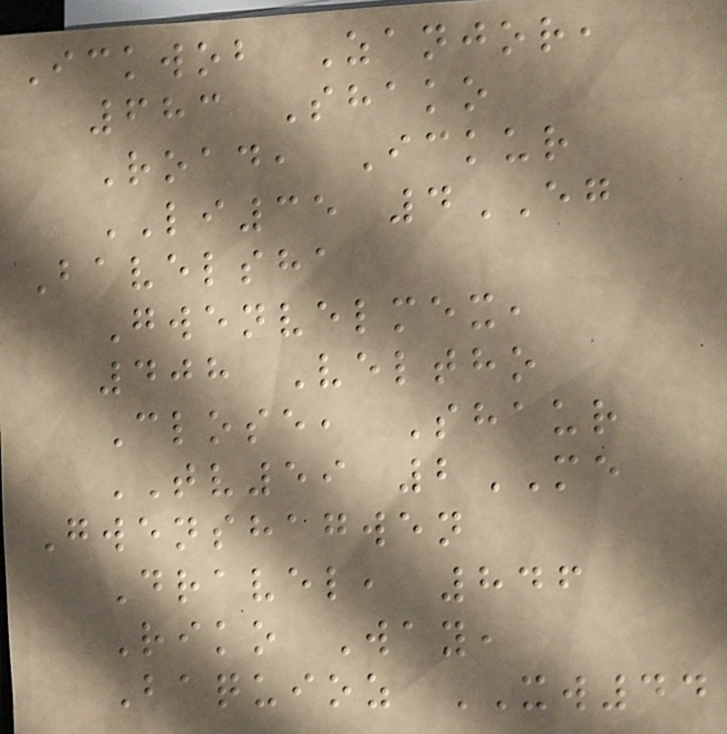Ickwob Zanjor,
683 Shako
Road, Ickur
LI35 4EG
Bavelsha
Gwenvelmex,
408 Veltho
Close, Shaur
TV59 2ME
Gwenshagwen
Dravel, 846
Riko Way,
Baquioz XW44
